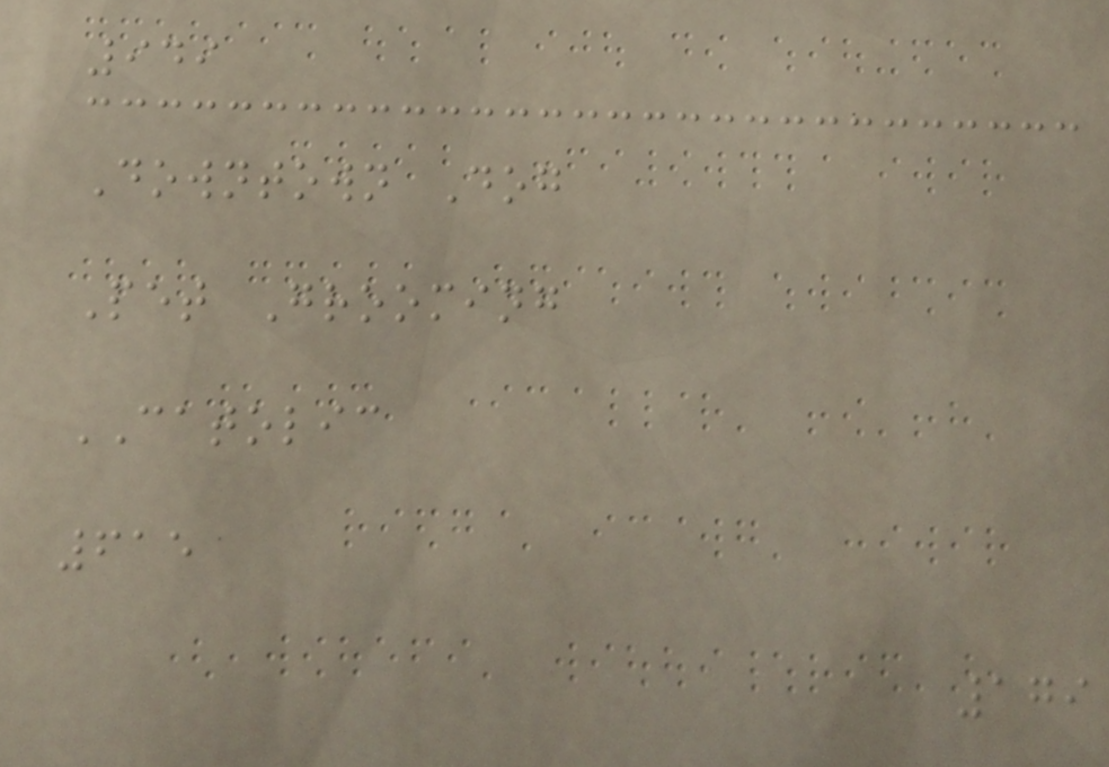949
Downtown Dog
Pet Grooming
CATOLIC
615
179
